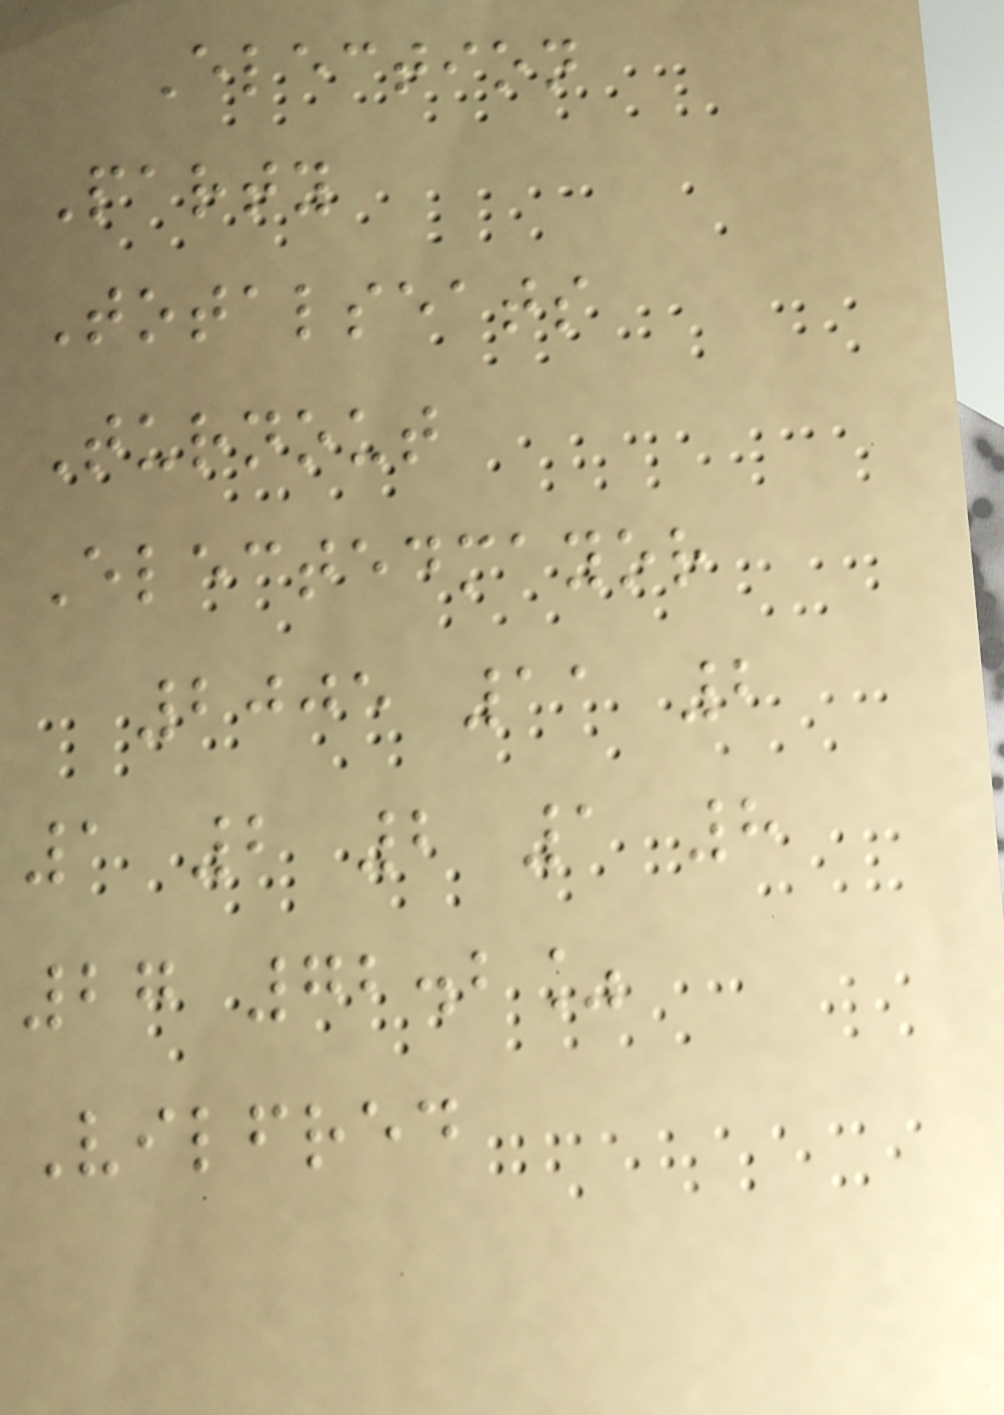Election
Party
Totalseats
Turnout
Electedmayor
2005 11 2
1 2 2 1 8
27 72.2%
Vilfred
